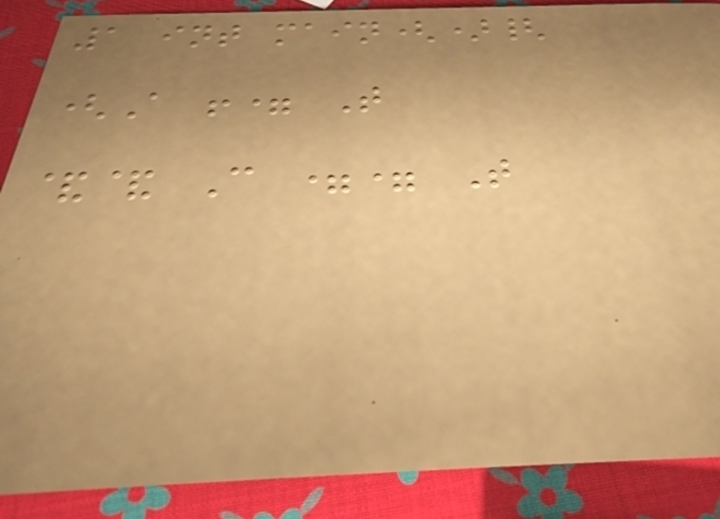1 int main(){
(A != T
&& C == T
